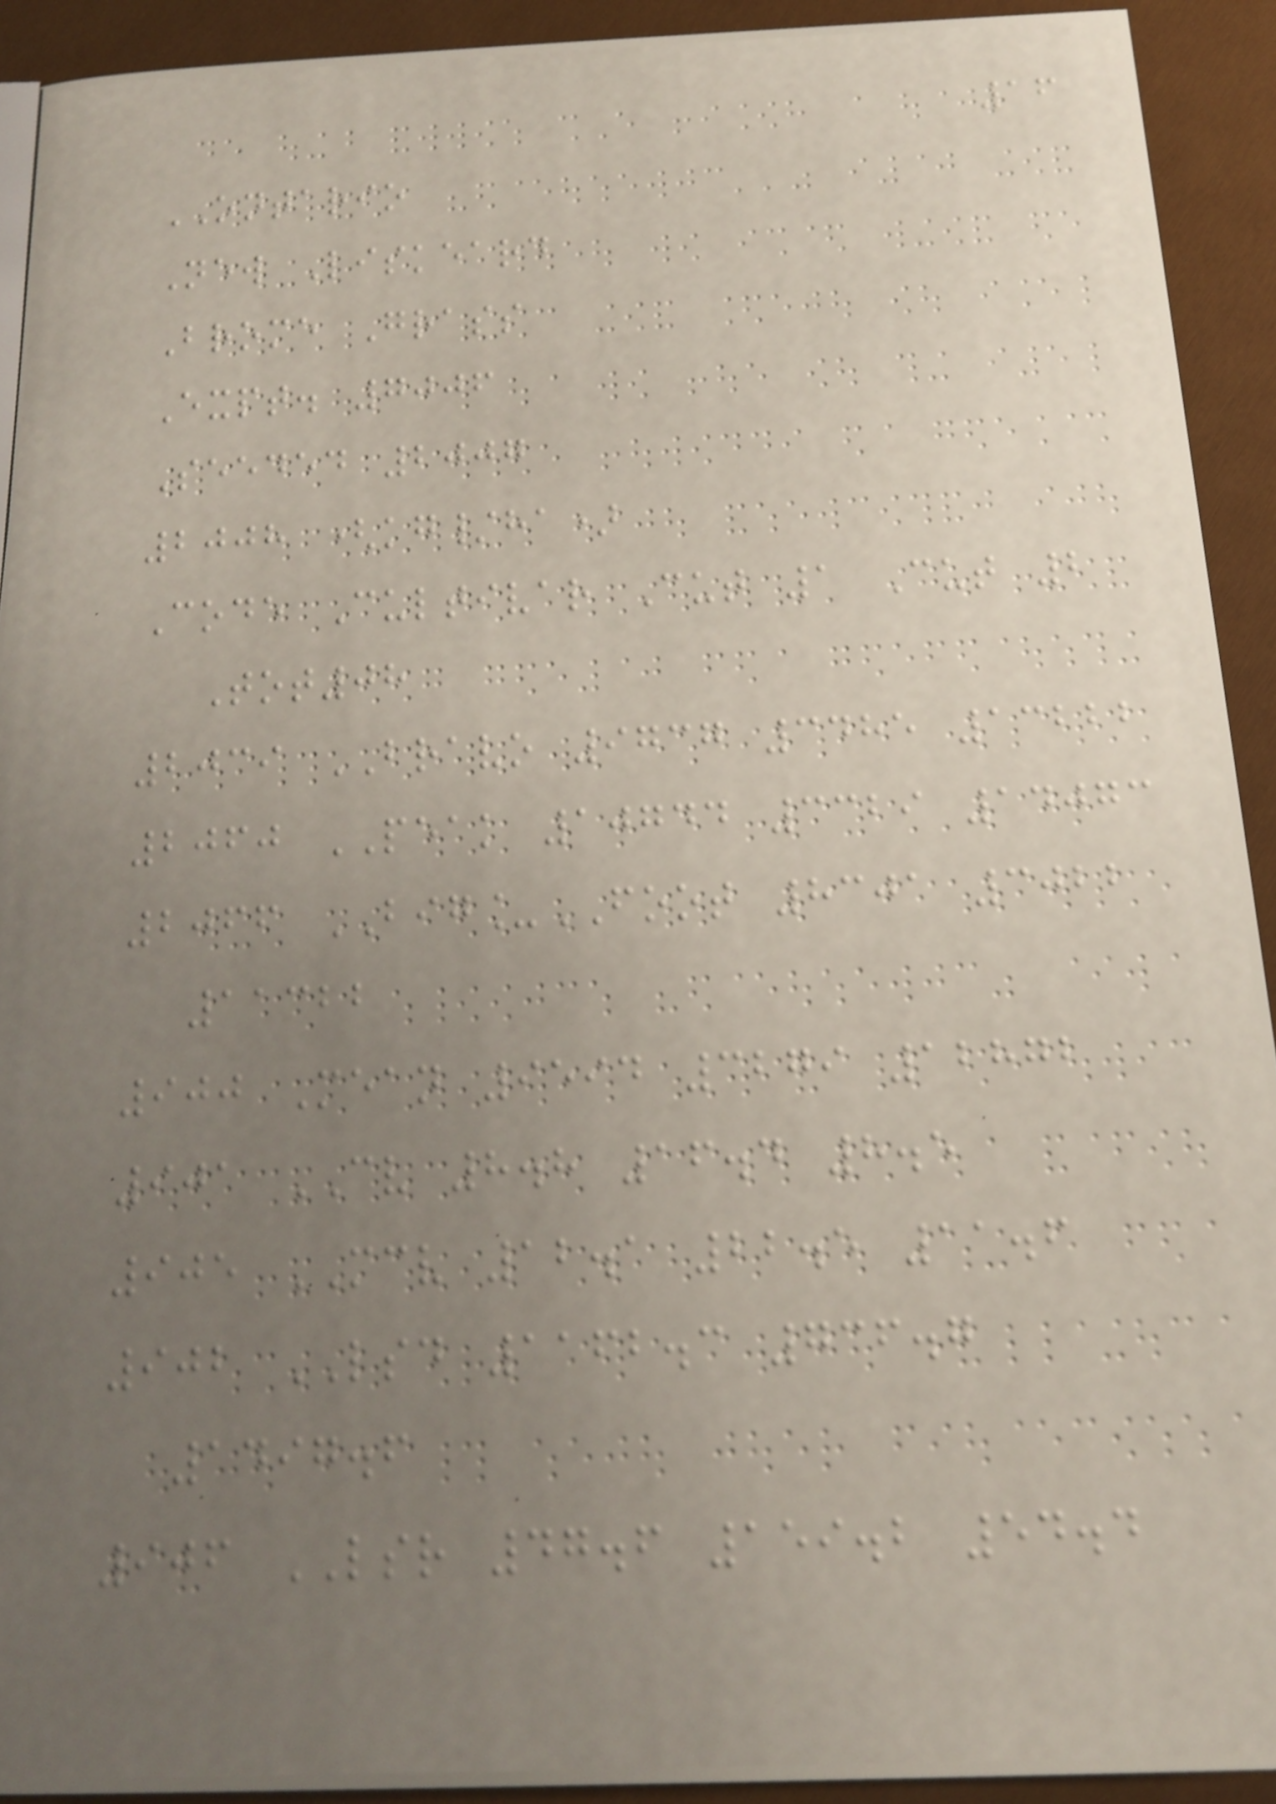16
ONTARIO
New Liskeard
Brome Grass
Expt. 7006
Seeded 2007
2008 (kg/ha)
Code Cultivar Cut 1 Cut 2
Tot08
2039 BRAVO 9737 3485 13222
2060 PEAK 10744 3329 14073
2066 BIG_FOOT 8301 3022
11322
900 Mean 9594 3279 12872
901 CV 8.8 16.4 8.5
905 MCV 12.1 22.5 11.6
902 LSD 1162.3 736.7
1497.6
906 LSR 47.6 159.2 54.4
